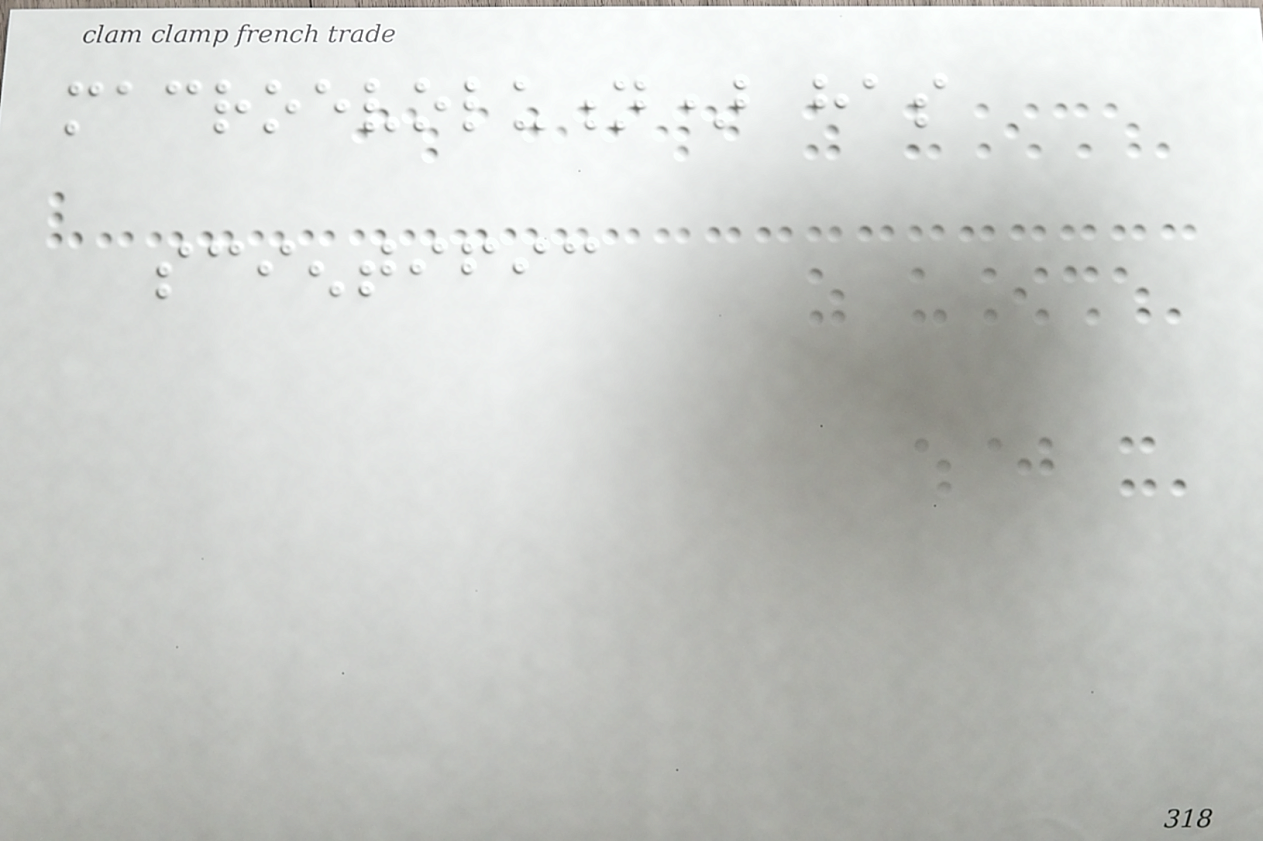macroevolution) has
scientific
